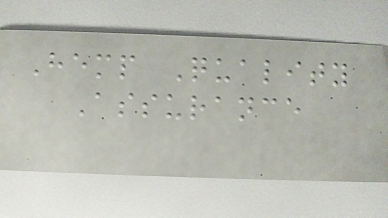Hemp Quality
Assurance
